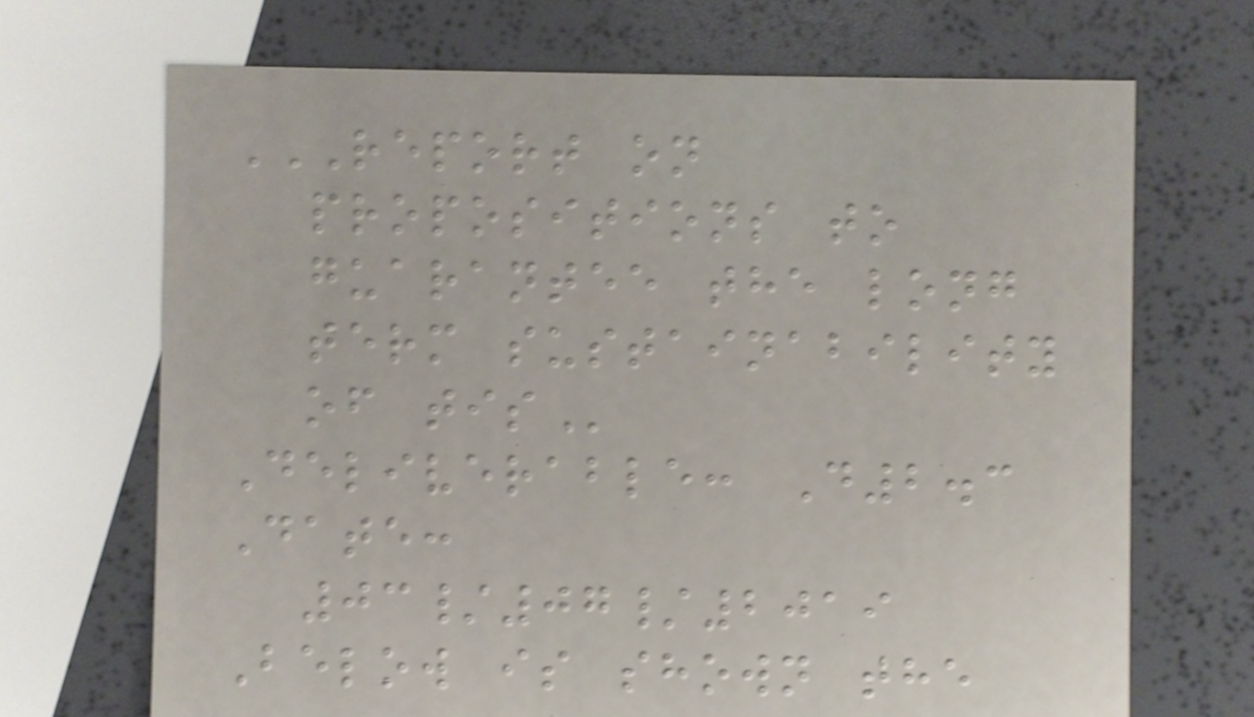REPORT ON
PROPOSITIONS TO
GUARANTEE THE LONG
TERM SUSTAINABILITY
OF TIS
Deliverable: D2.3
Date:
03/07/2019
Below is shown the
